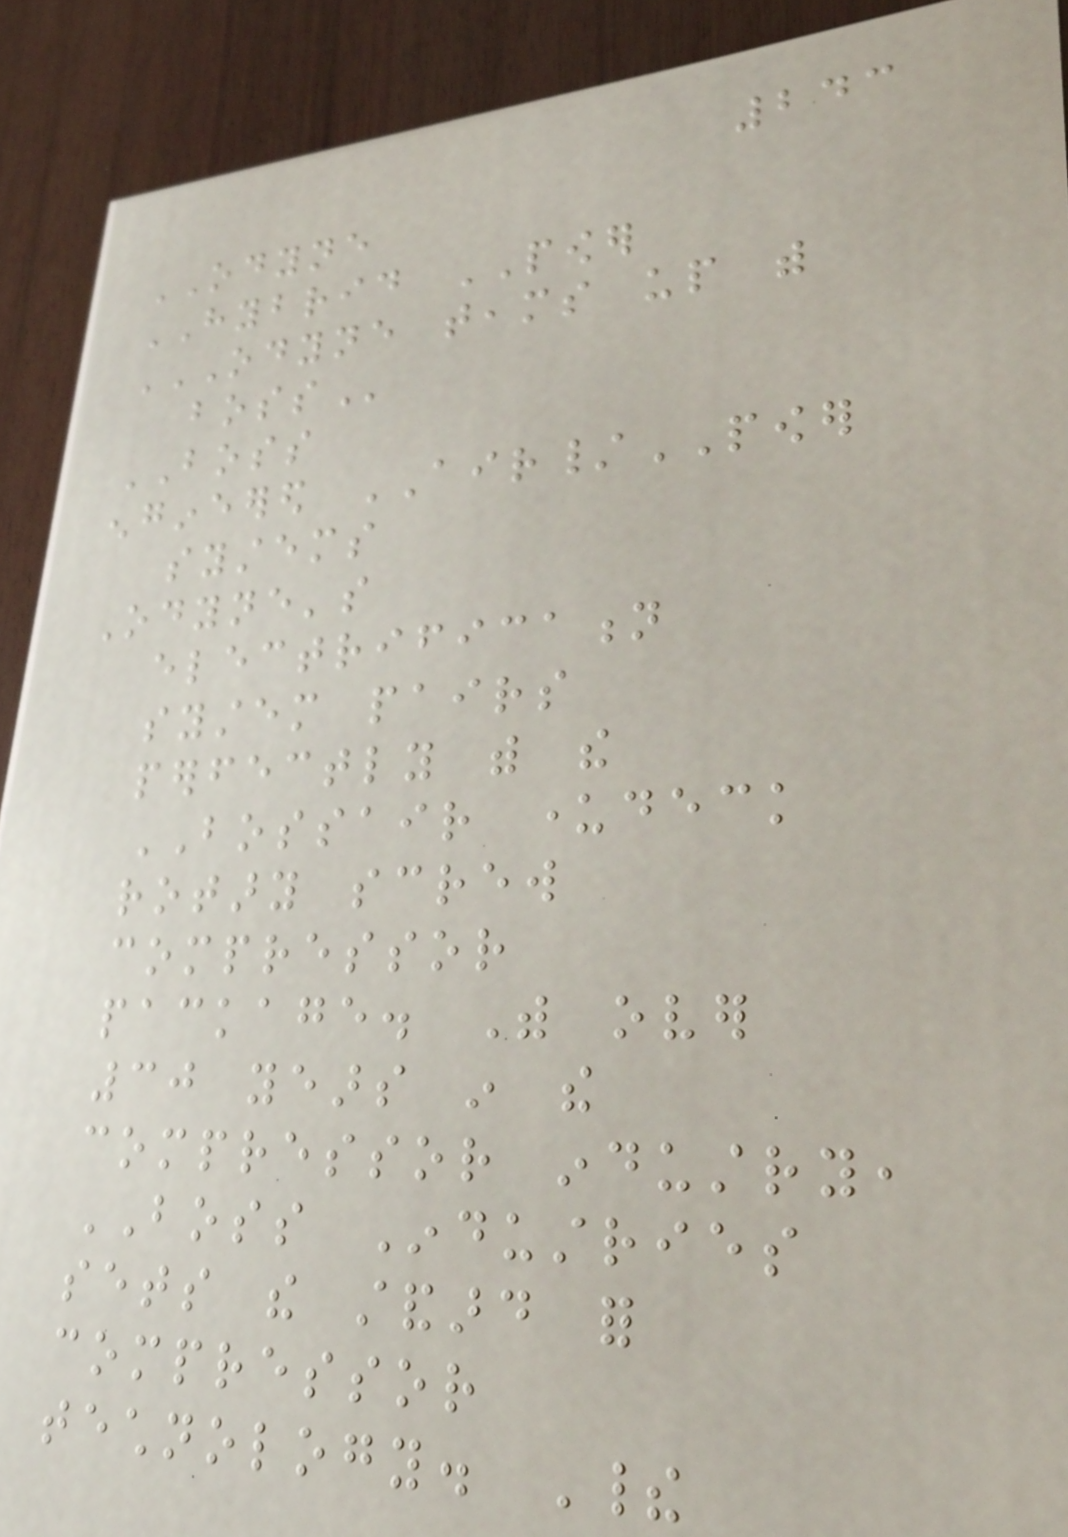243
ODYNE
HYBRID POWER
ODYNE TEAMS UP WITH
BOSS
BOSS
engineered AIR/POWER
systems
Odyne's
electrification
system pairs
perfectly with the
BOSSAIR underdeck
rotary screw
compressor
package. With over
30 years in the
compressor industry,
BOSS Industries
sets the standard for
compressor
technology. Their
